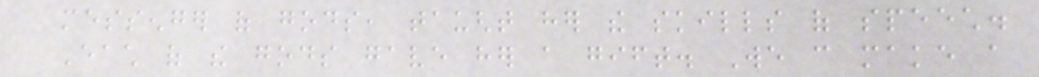messenger of gods, taught her the skills of speech.
Each of the gods gave her a gift. We can make a
